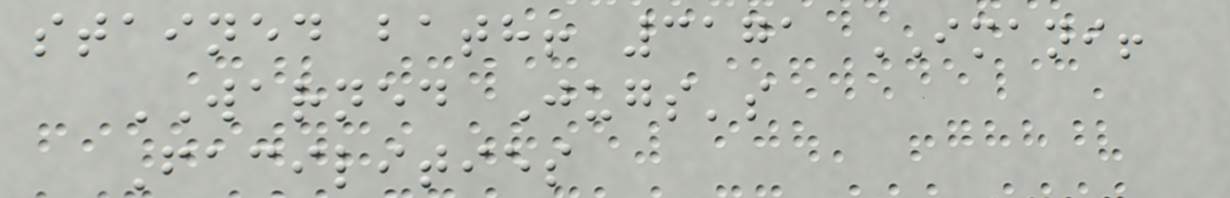stained bath! 3171 IMANI!
WARNED Jugs's
Facilities
